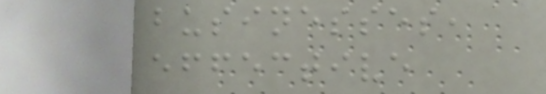businesses,
effective
